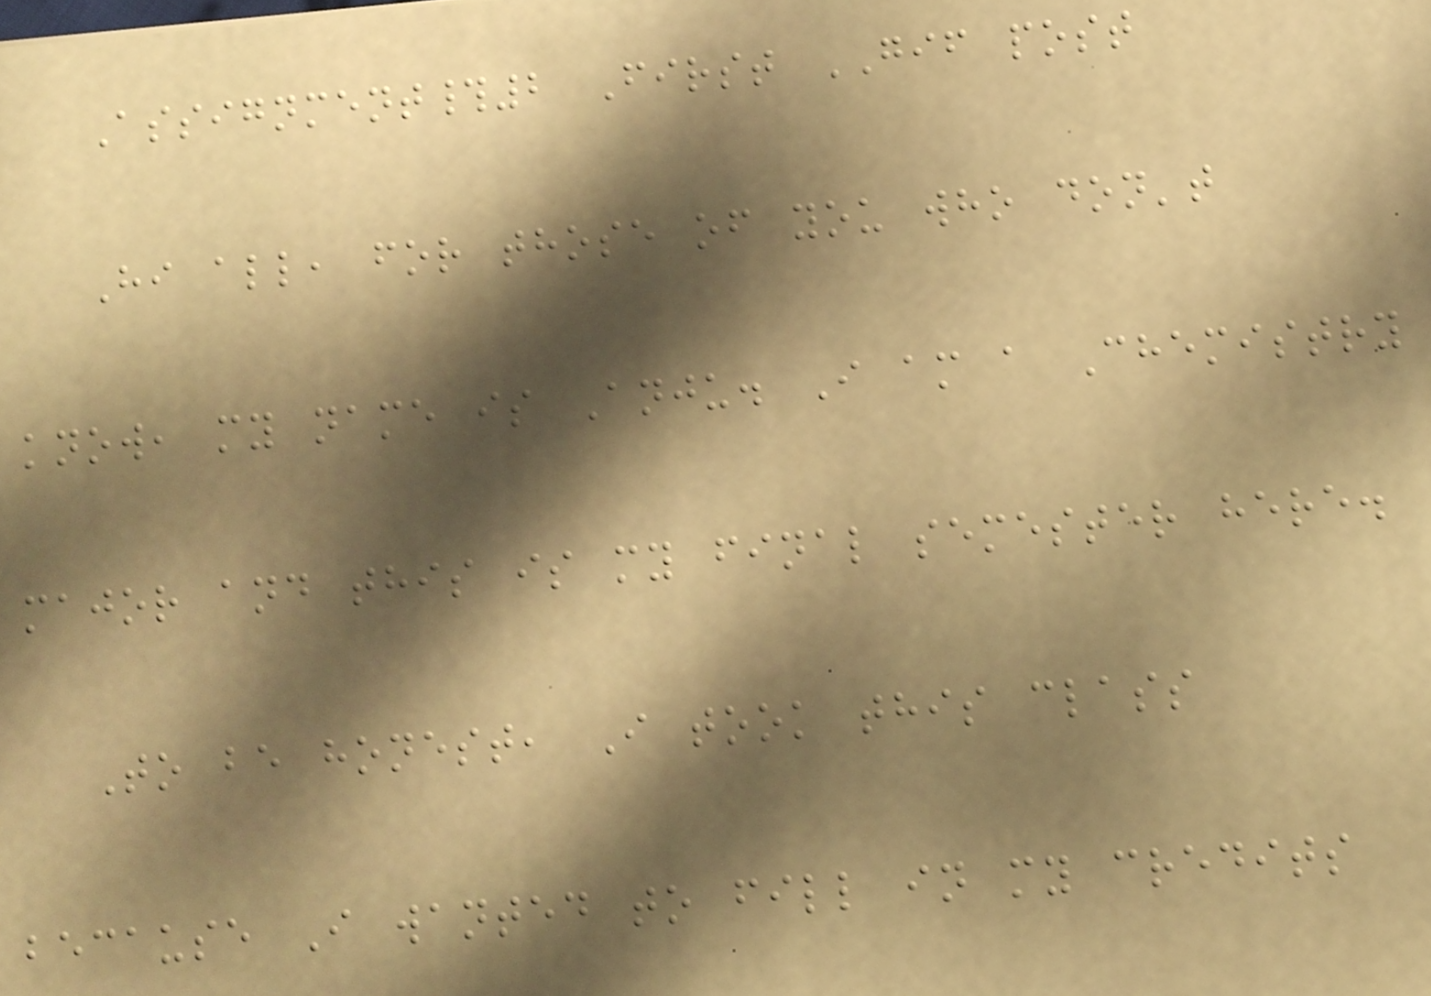Assignment#2 First GIF post
Hi all, for those of you who don't
know, my name is Anju. I am a Chemistry
major and this is my final semester here.
To be honest, I took this class
because I wanted to fill in my credits
